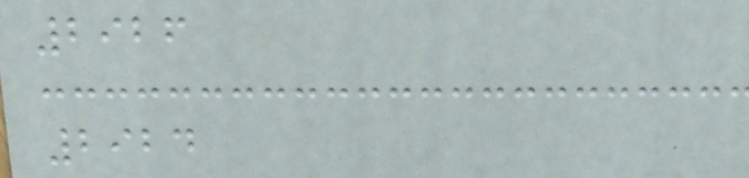2926
2924
